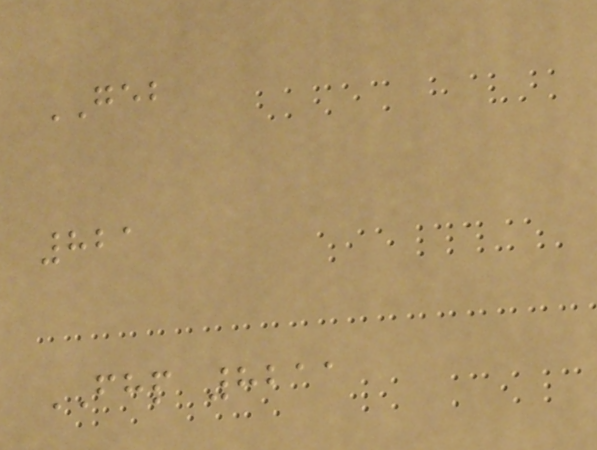GEB
821
FHP 8211
